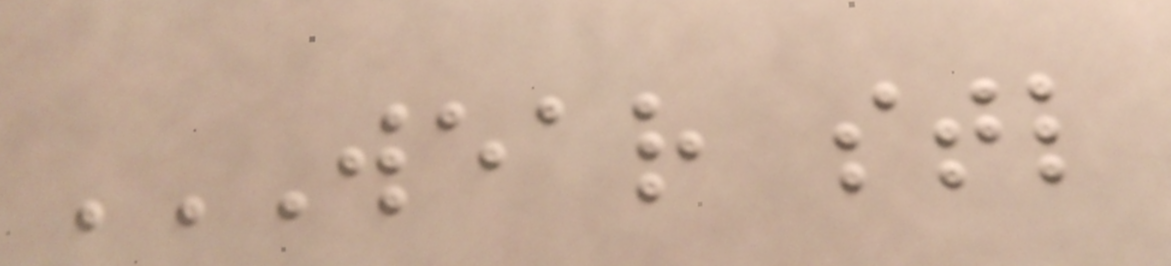WEAR STL
